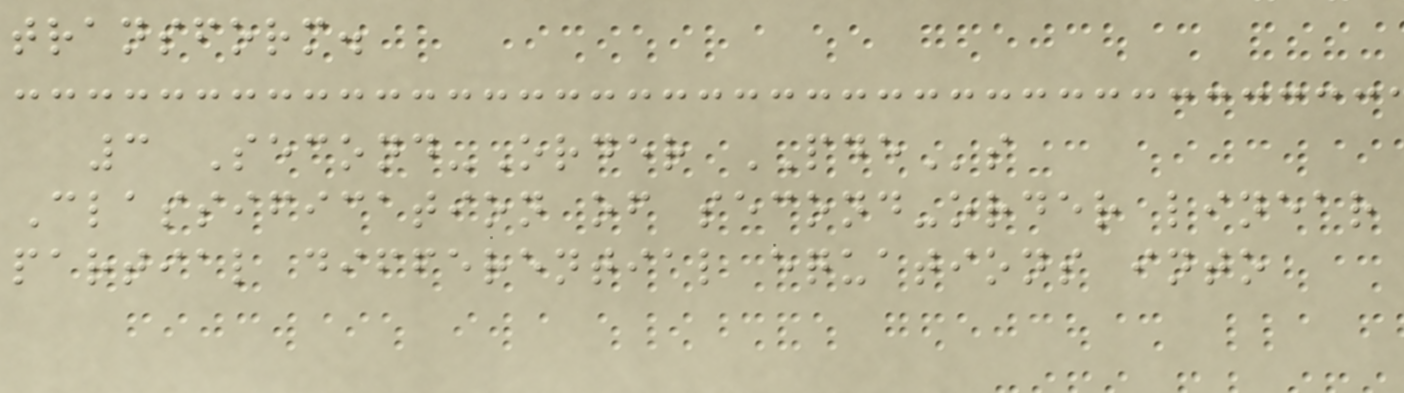transform.
3 Second-Order PDEs
Classification of second-order linear
partial differential equations into
